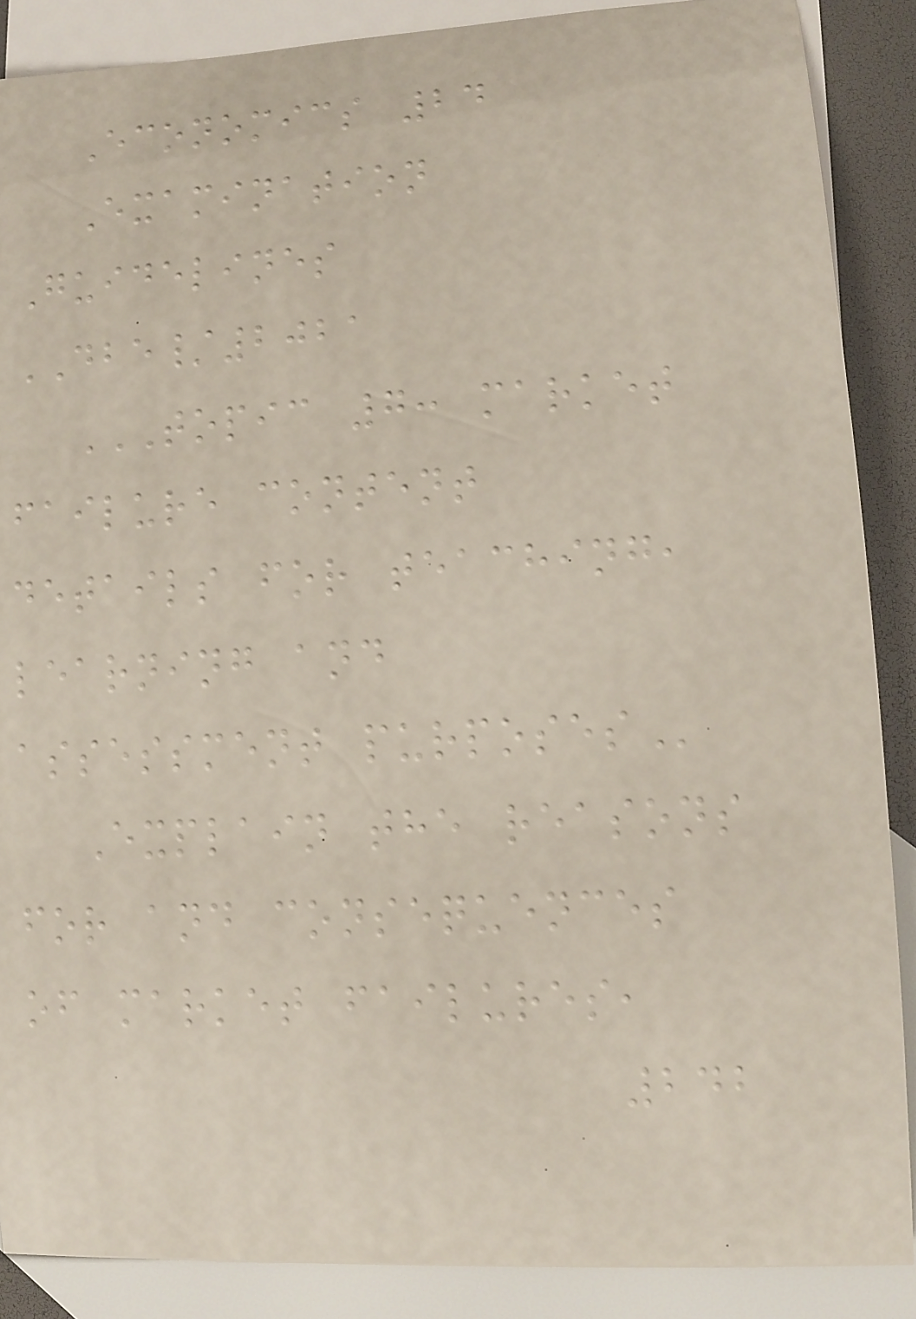Economics 24
Examination
Guidelines
DBE/2021
TOPIC 7: MARKET
FAILURE CONTENT
DETAILS FOR TEACHING,
LEARNING AND
ASSESSMENT PURPOSES
Explain the reasons
for and consequences
of market failures,
242
